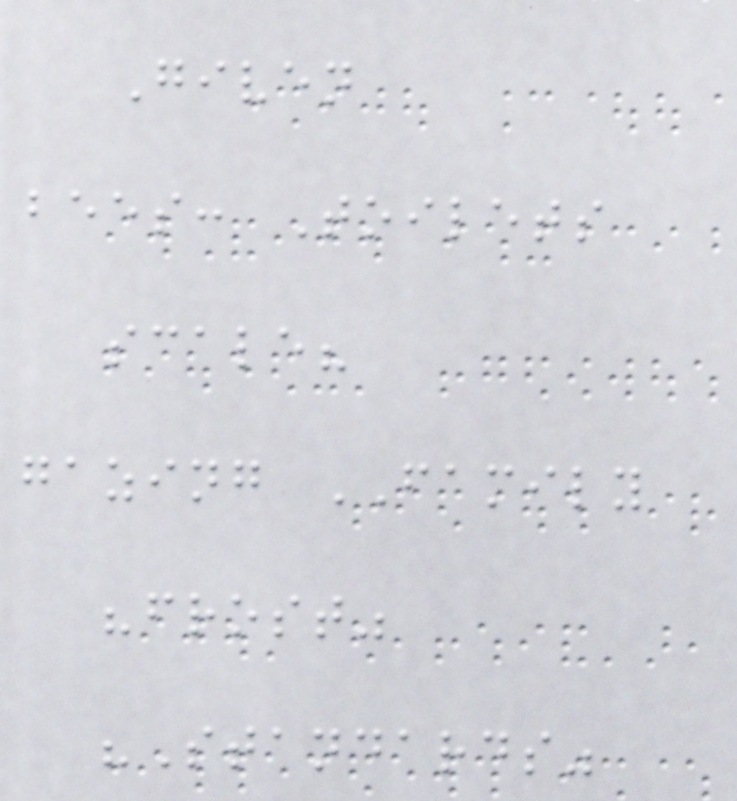Given
bees: Toilets
scale?
gazing FAMILY
"frost"
"Standards"
